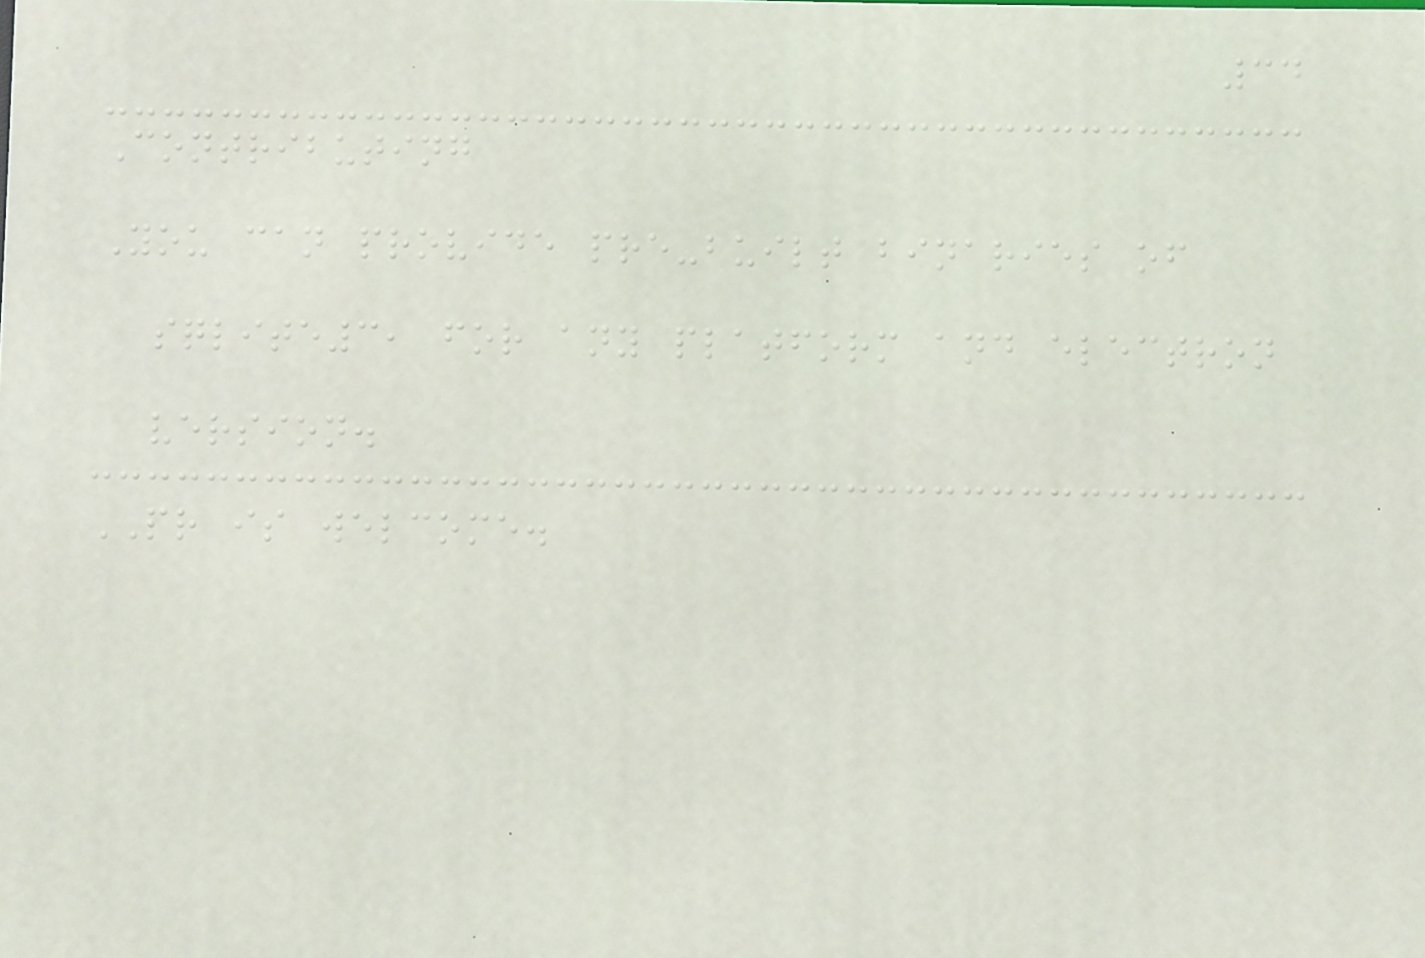34
Contributing
You can provide pre-built binaries of
sqlite3, for any platform and electron
version.
PR is welcome.
